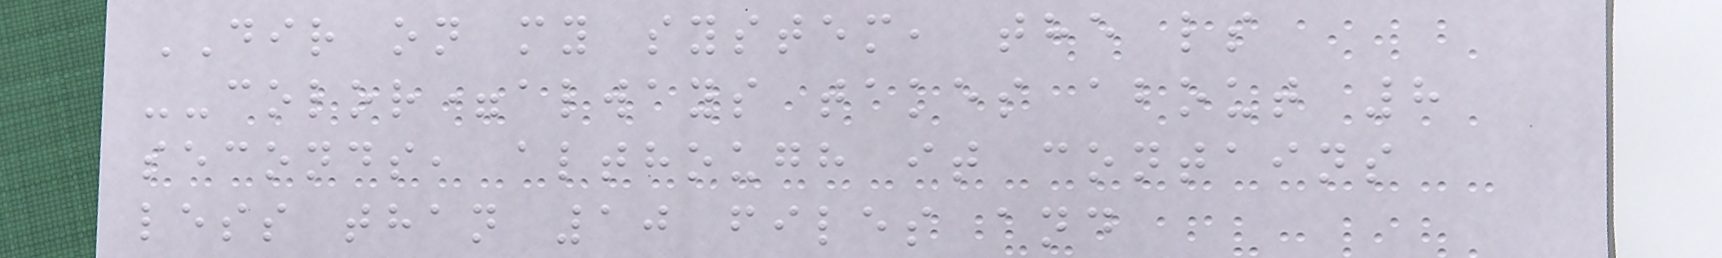DIR on my system, the ls
--color=always takes about 8
seconds, although it contains
less than 10 files and
